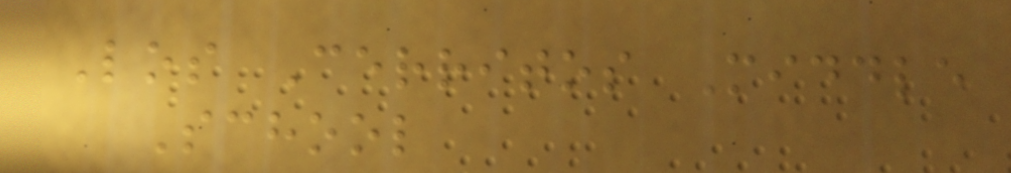Los Cerritos Middle
School
